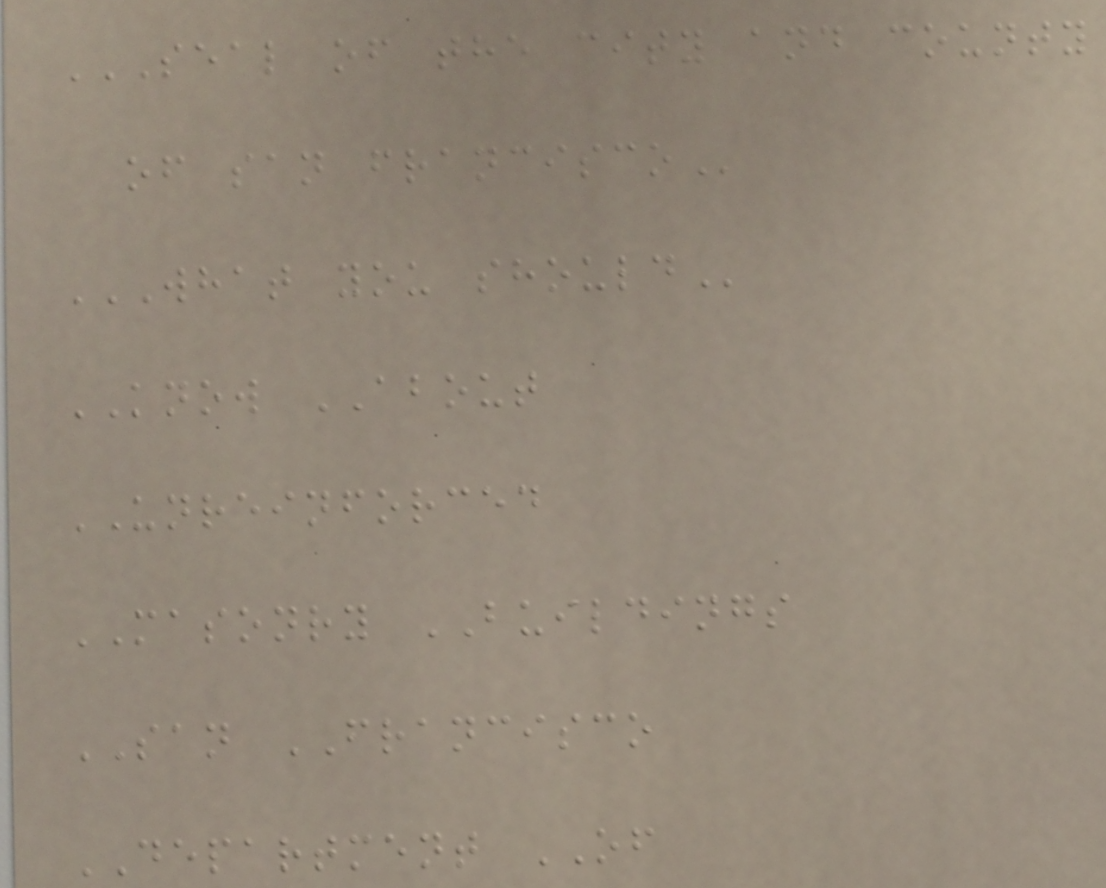SEAL OF THE CITY AND COUNTY
OF SAN FRANCISCO
WHAT YOU SHOULD
KNOW ABOUT
UNREINFORCED
MASONRY BUILDINGS
SAN FRANCISCO
DEPARTMENT OF
